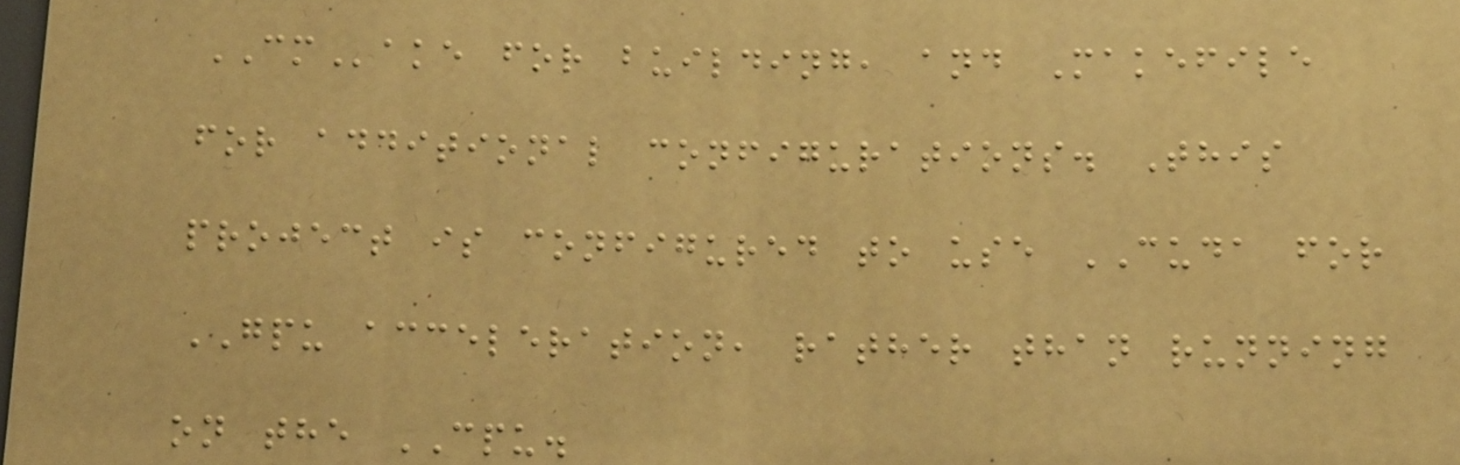CMake for building, and Makefile
for additional configurations. This
project is configured to use CUDA for
GPU acceleration, rather than running
on the CPU.
